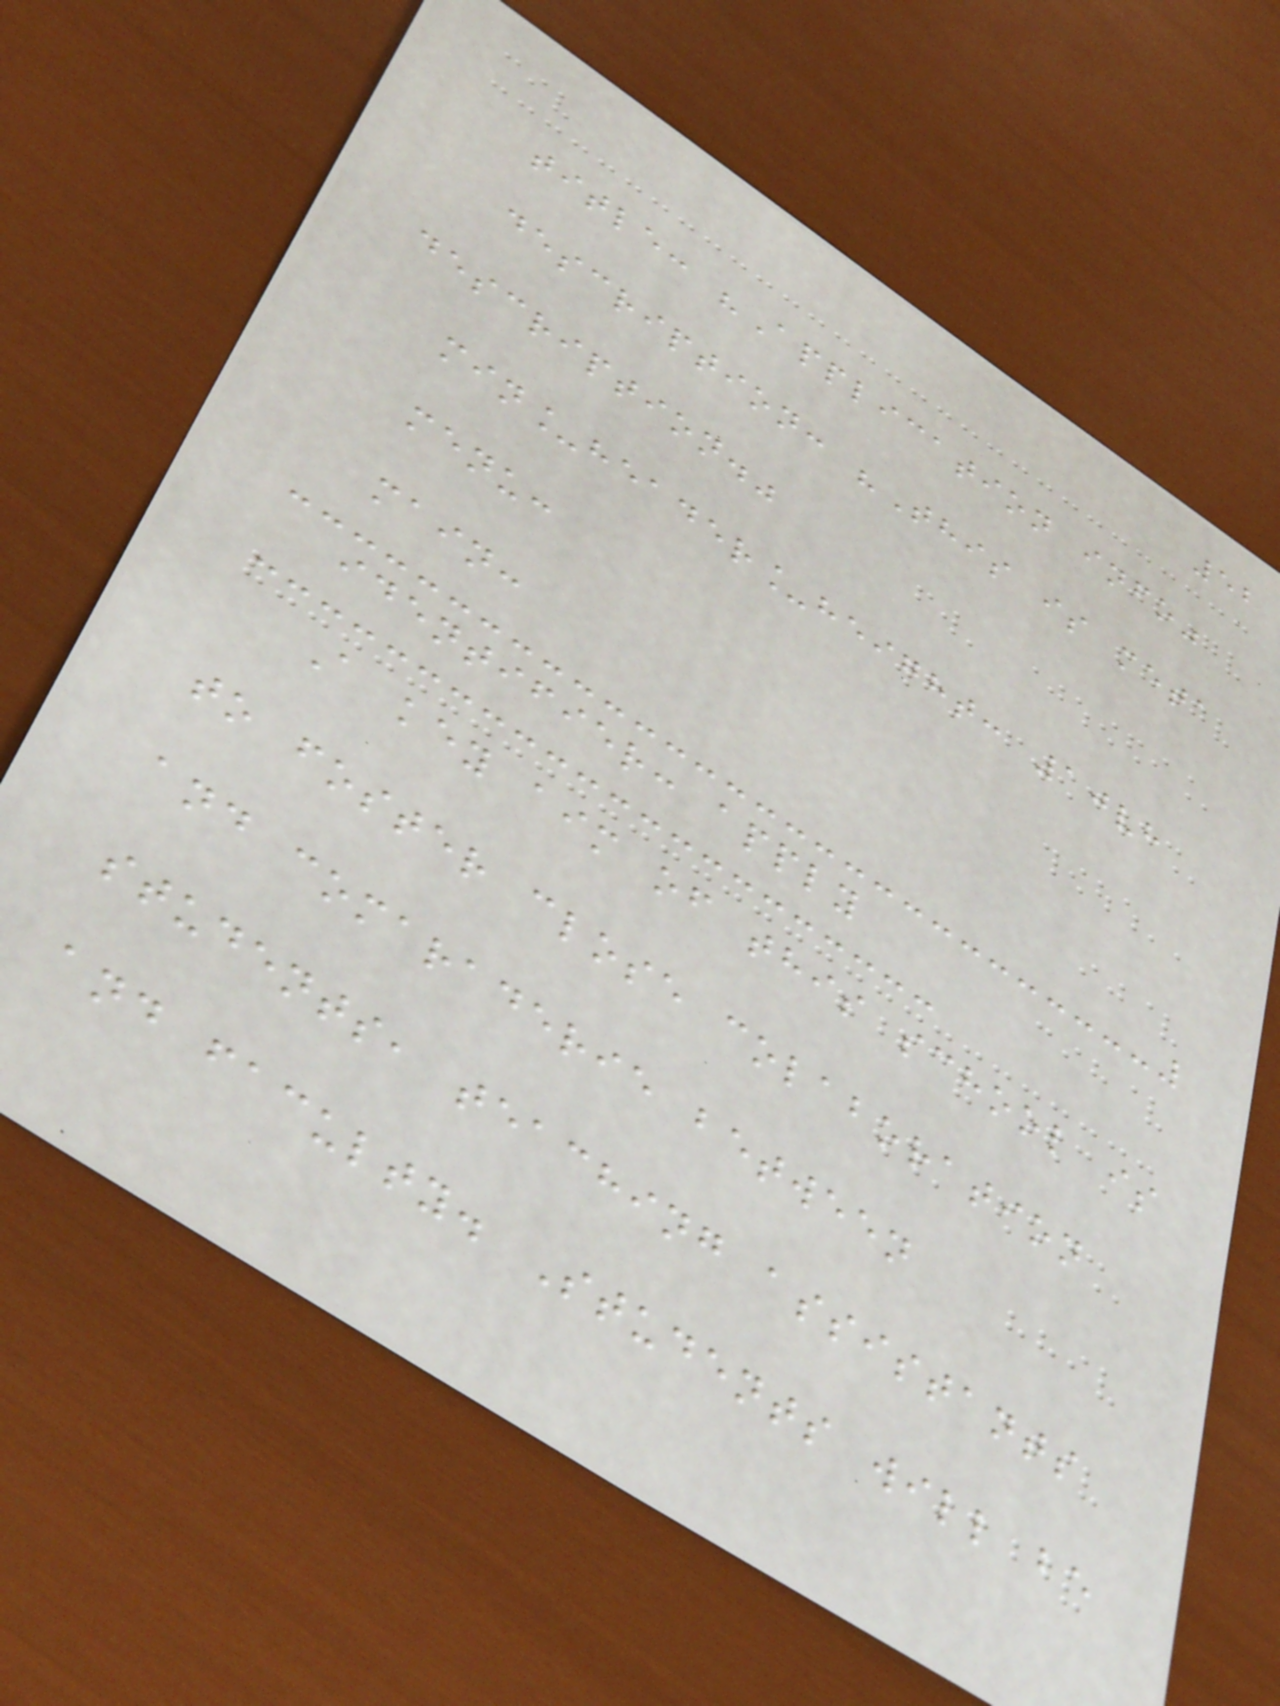52
title: "Application info"
description: "This is meta
description."
min_header_height: 10vh
menu:
main:
identifier: apply
A key aim of this school is
to foster close colaboration
and comaraderie between
students, teaching assistants
and faculty. Students will be
